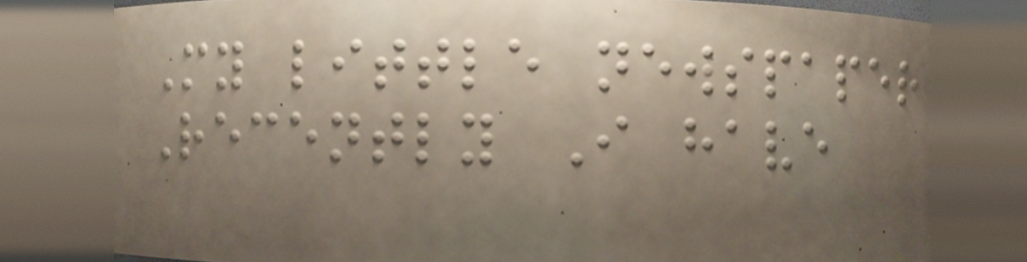My little newspaper
Recently I have
